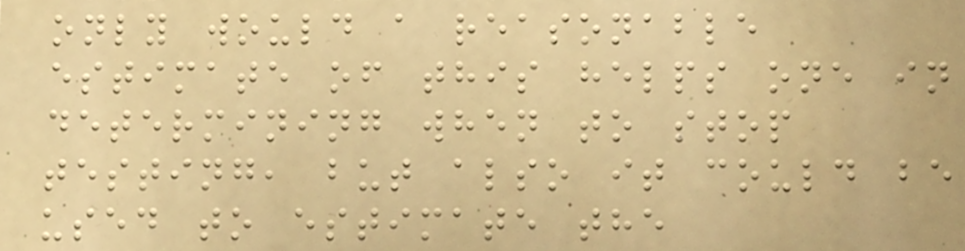only would a reasonable
estimate of this helps one in
determining when to stop
testing, but also it could be
used to estimate the
